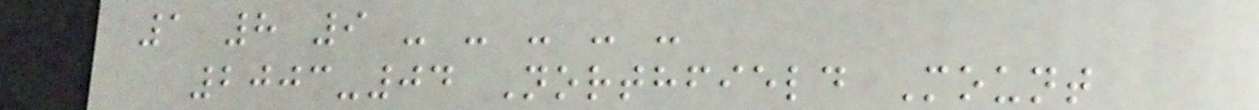1 8 9 - - - - -
2003-04 Northfield Mount
